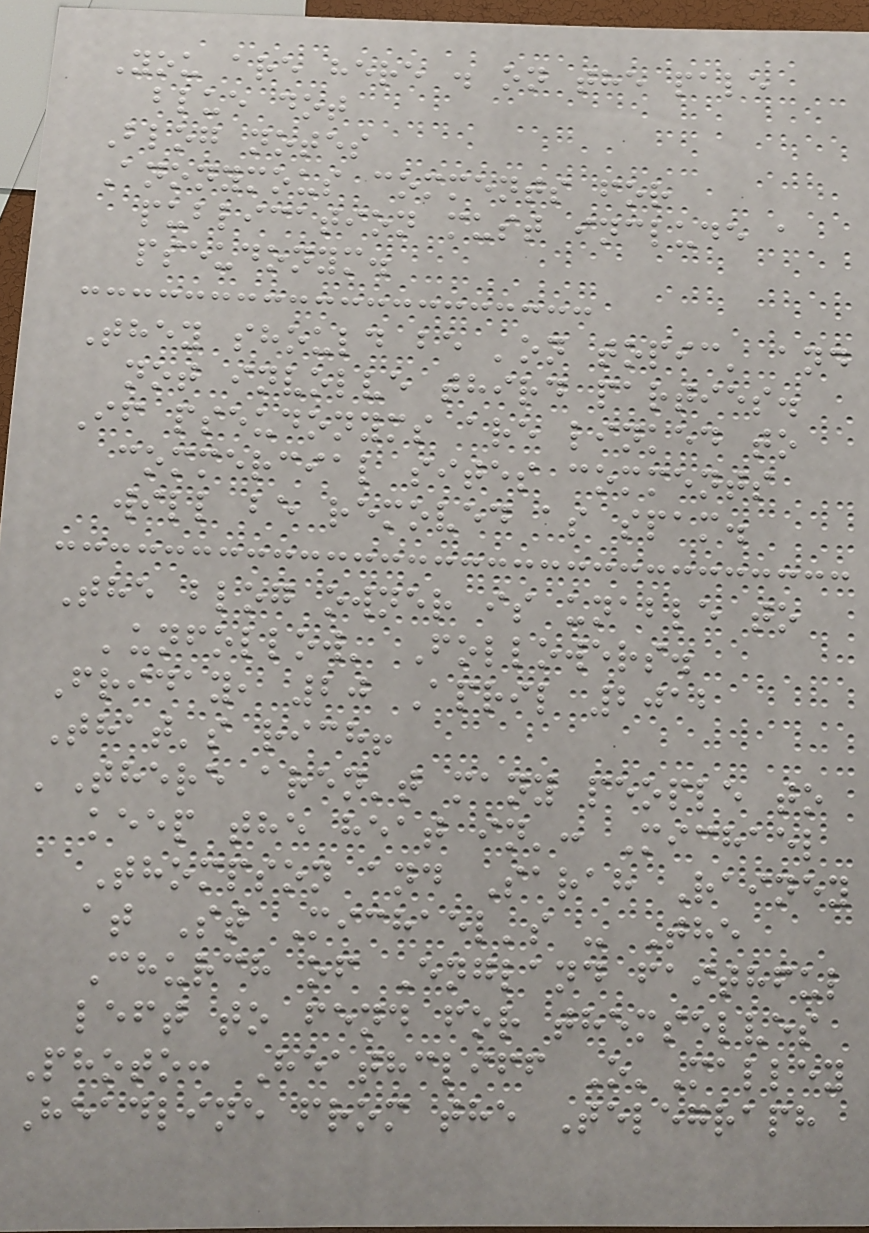You are here . on the pale
blue dot
Blog notes
Anonymous comments for
publication must include a
pseudonym.
They should be 'on topic' and
not involve third parties.
If pseudonyms are linked to
commercial sites comments
will be removed as spam.
The blog owner is unable to
'unfollow' Followers.
Friday, 20 April 2012
That's rich!
'There aren't many people to
keep the heat in': Michael
Thompson and Sarah Rainey
at St Michael's - The
Church of England faithful
left to fend for themselves
Photo: Heathcliff O'Malley
Headline from the Telegraph
